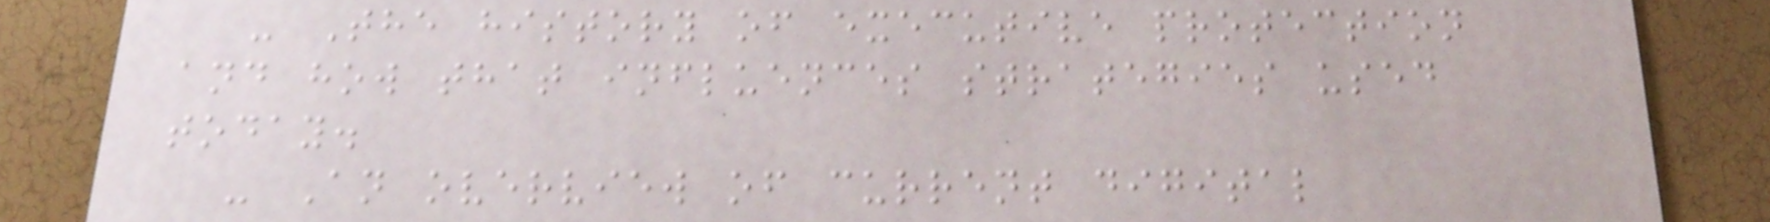- The history of executive protection
and how that influences strategies used
today.
- An overview of current digital
